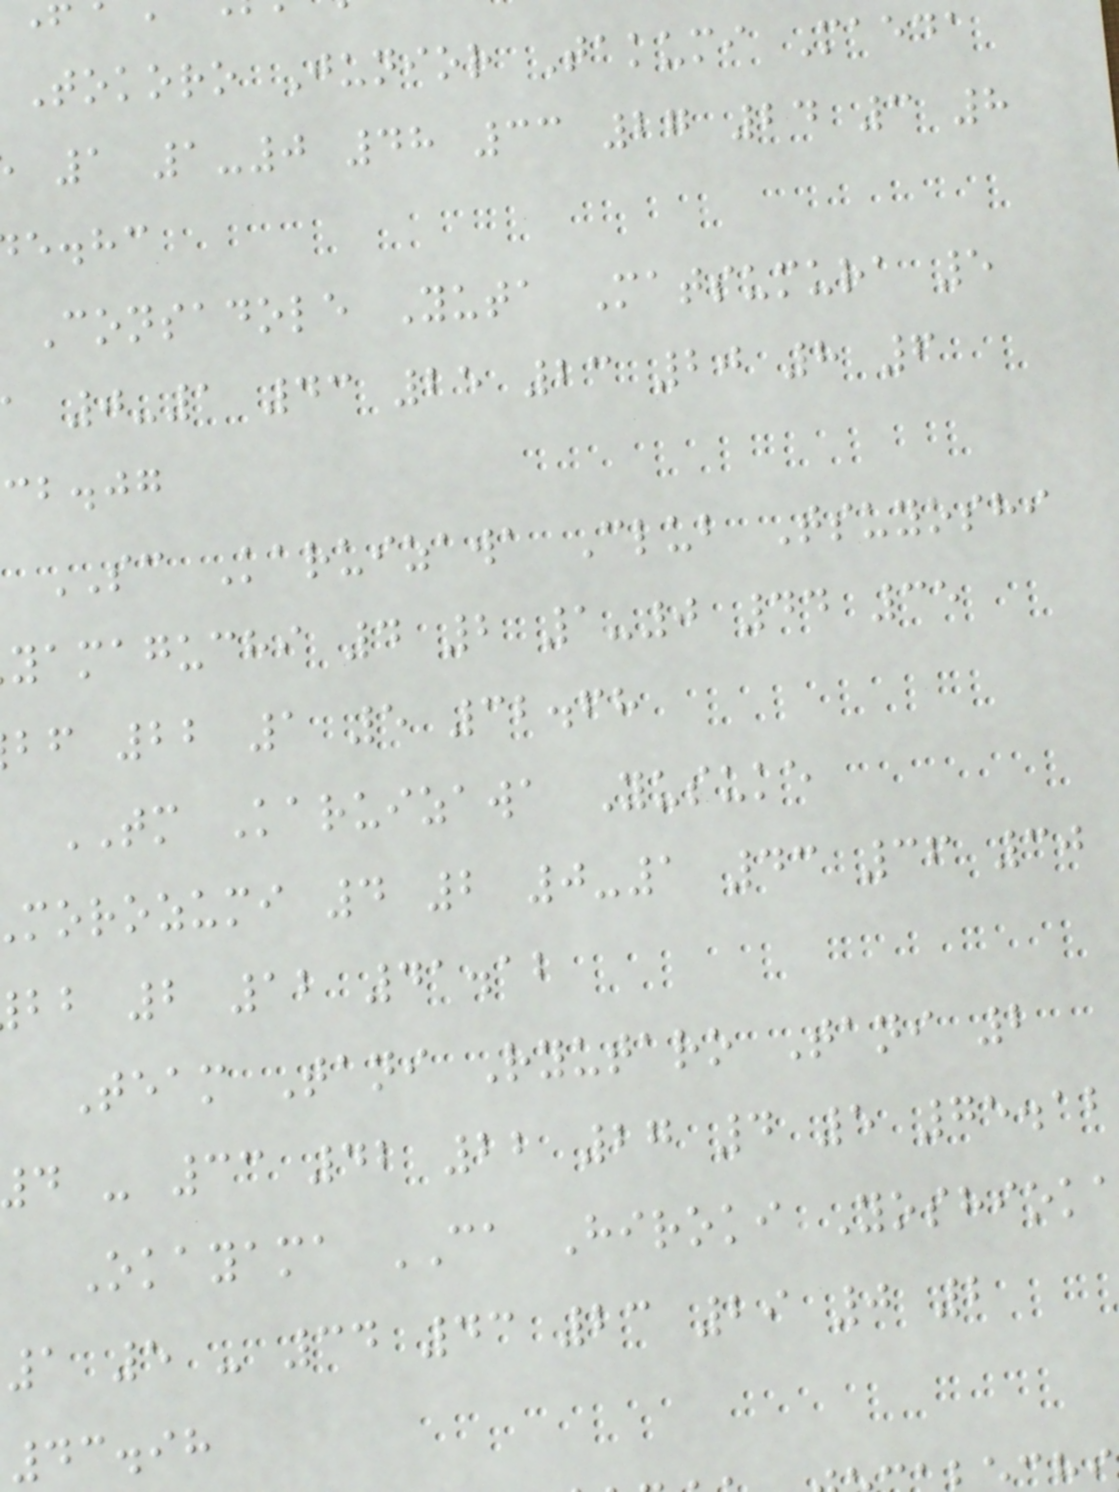Tokoro Junior Takumi Maeda
1 1-0 48 33 27 24 3 8
e.hc
Consadole Yuta Matsumura 5
a 0-1 43 25 23 20 8 6
cb.jg
SC Karuizawa Club Tsuyoshi
yamaguchi 4 2 1-0 44 35
bf 22 1 5 32.68
TM Karuizawa Yusuke
morozumi 4 2 0-1 43 36 30
bb 2 12 41.12
Team Tani Ryutaro Tani 2
d - 33 42 22 27 4 5 75.12
Okayama CA Hiroki Yoshiok
1 5 - 34 43 23 29 0 2
43.98
